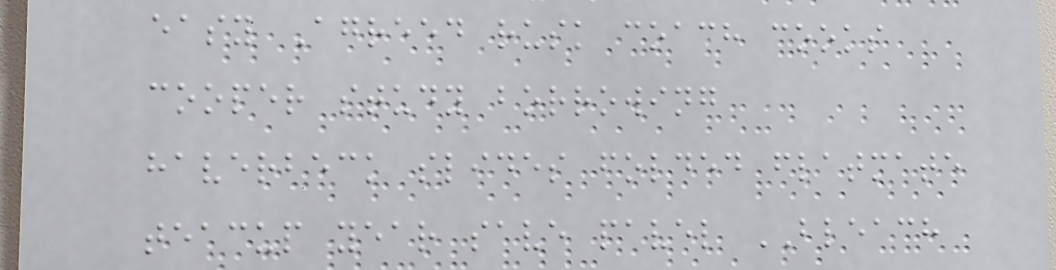easy Agreed rusk coach cooks
cooper study borrowing
haverbeck slides folded flatmate
teacup year save pavel BLEACH
